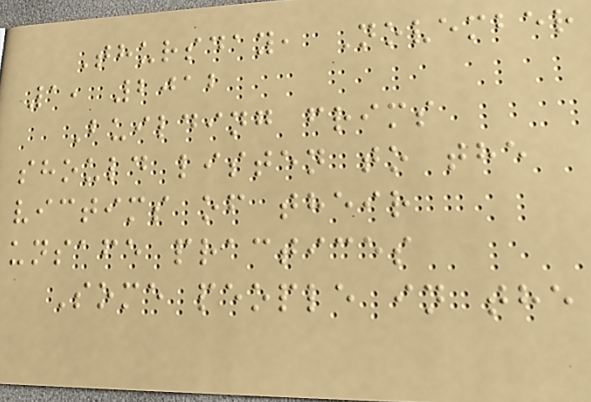Thursday, November
1, 2012
Building frims
should listen to the
victims of their
unsafe practices
Some people in the
